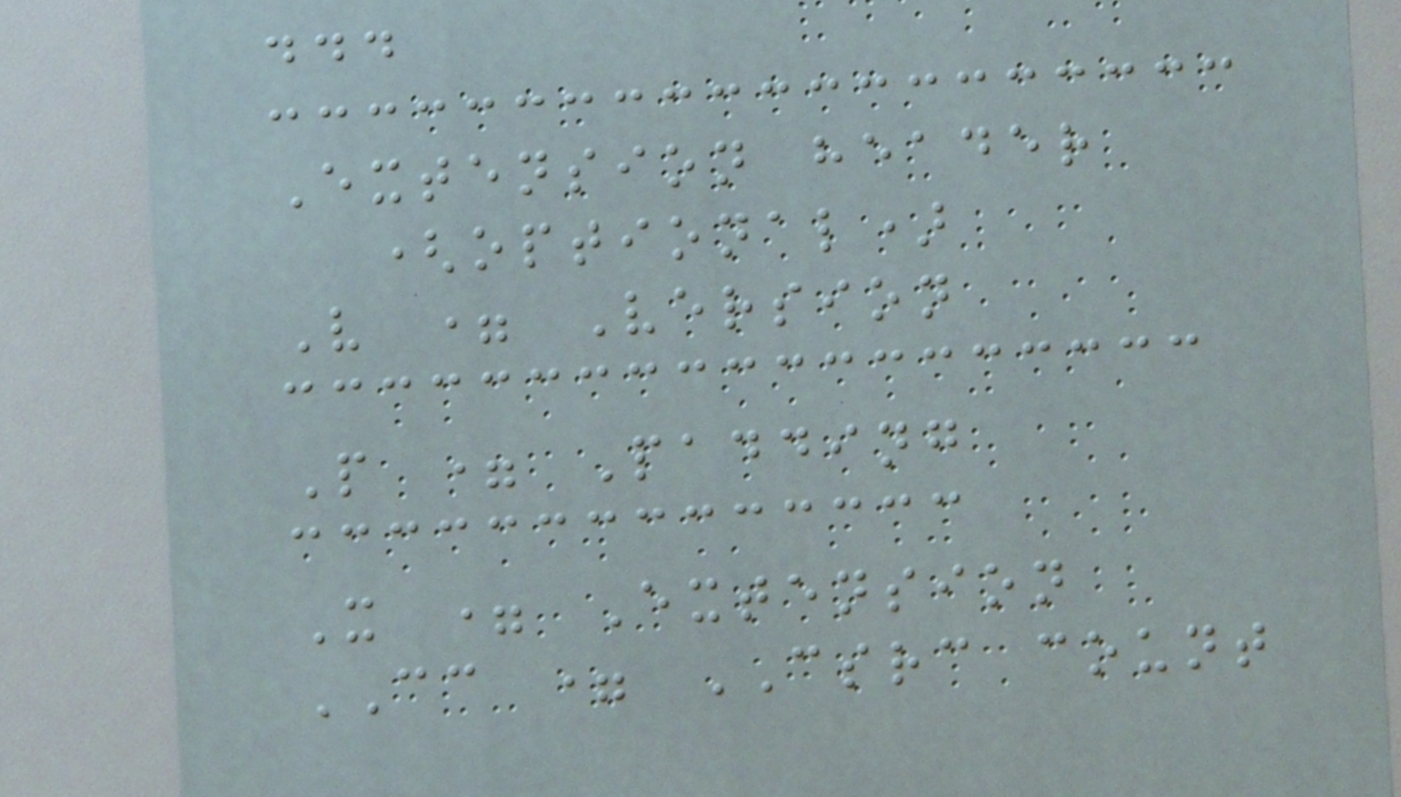...
Extension header
(optional)
V = Version
P = Padding
X = Extension
CC = CSRC count
